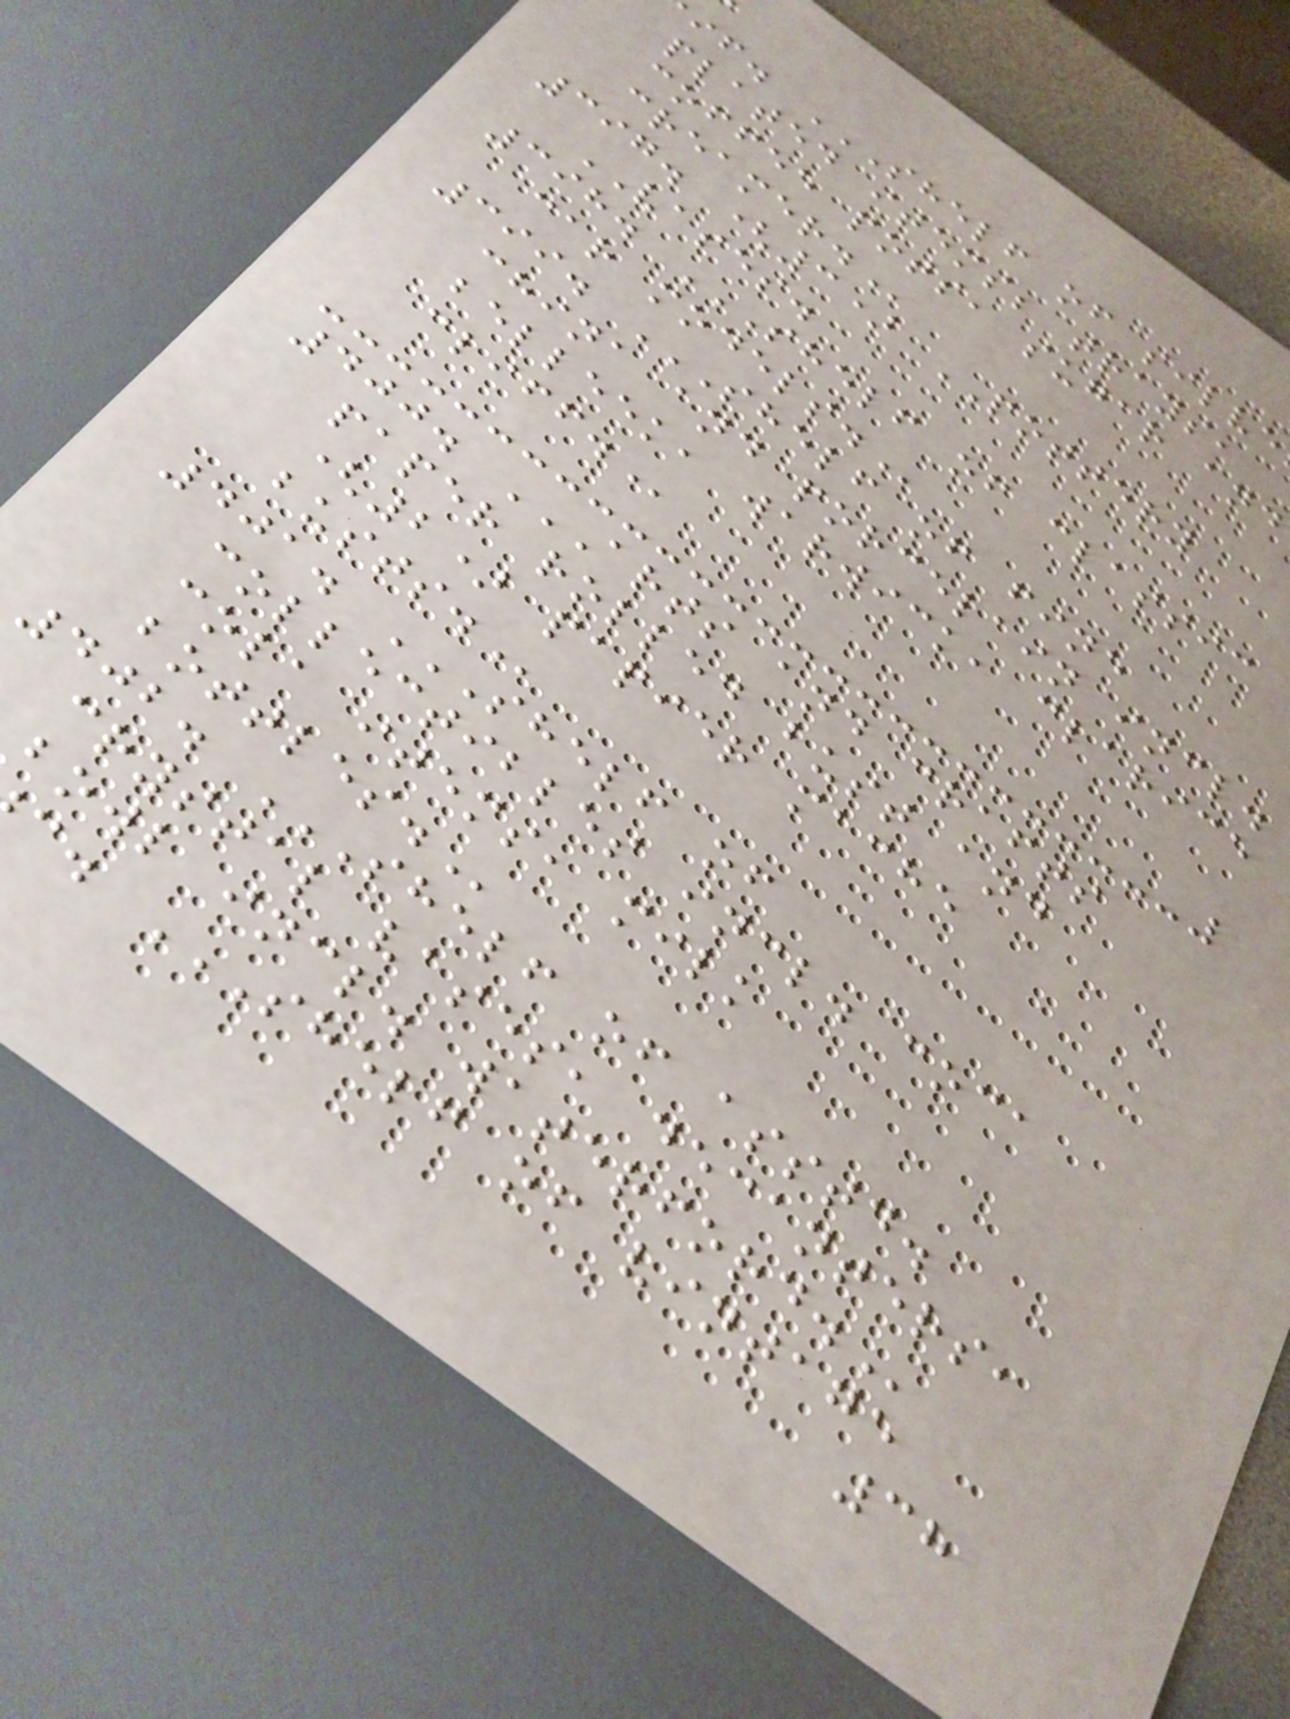plated items; trays,
coffee pots, sugar and
397. (3) POTTERY
VASES.
398. SHELF OF CLASSIC
399. SHELF OF FINE
china and porcelain incl.
belleek, warwick, clarice
400. ARTS AND CRAFTS
paper rolled bust and
(2) papier mache
401. SHELF OF
collectibles incl. coca
cola items, milk
402. SHELF OF ASSTD.
crystal vases, decanters,
bowl incl.
38
